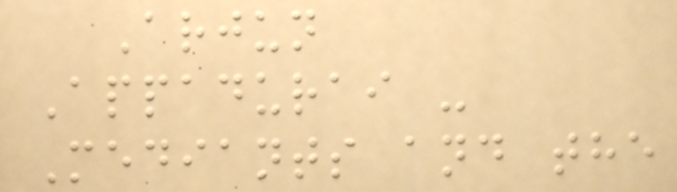Arjun
Appadurai -
Mediants and the
